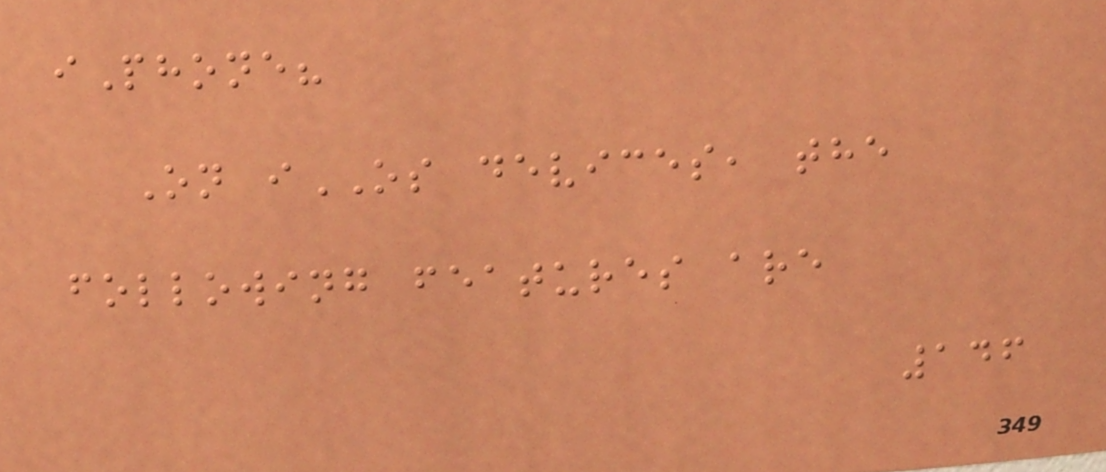iPhone?
On iOS devices, the
following features are
146
